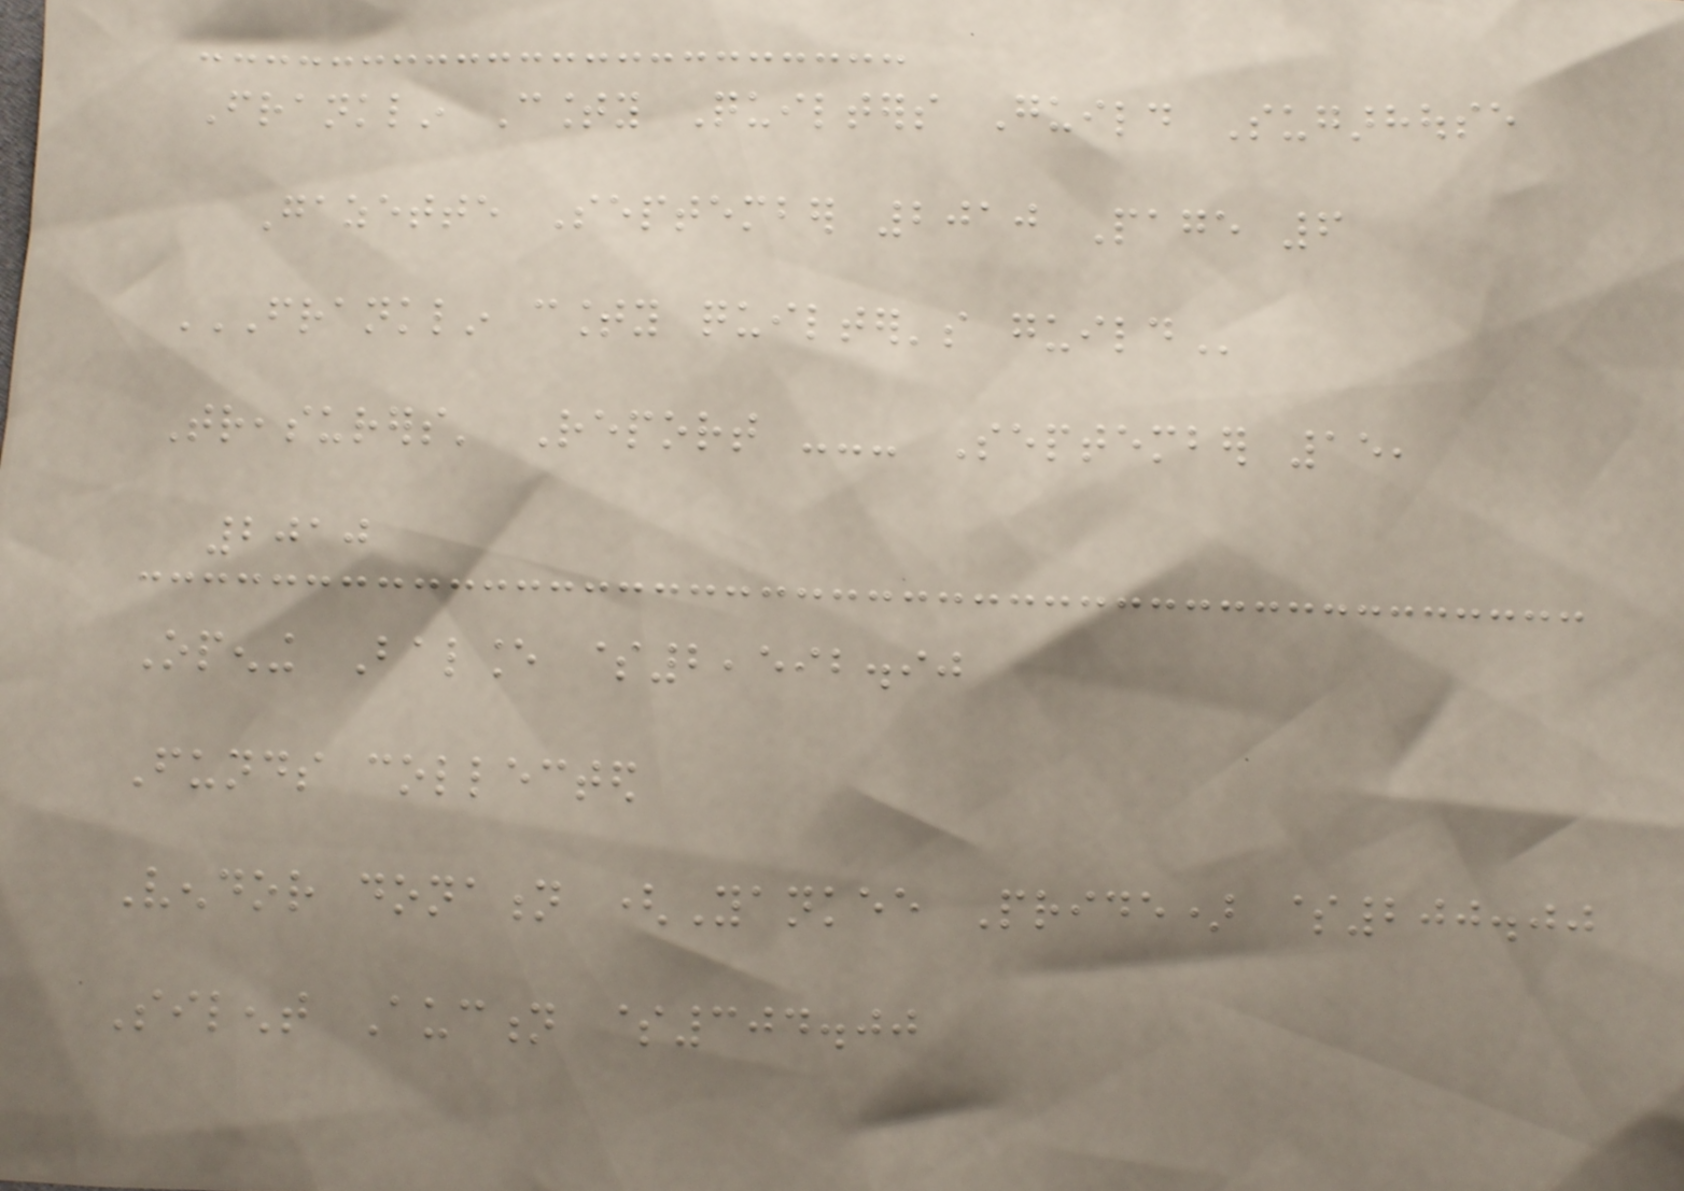Franklin County Quilters Guild Sugarhouse
Gazette September 2010 Page 6
FRANKLIN COUNTY QUILTER'S GUILD
Treasurers' Report --- September 15,
2010
Opening Balance $2,592.90
Funds collected
Vendor donation (Yankee Pride) $200.00
Silent Auction $304.00
